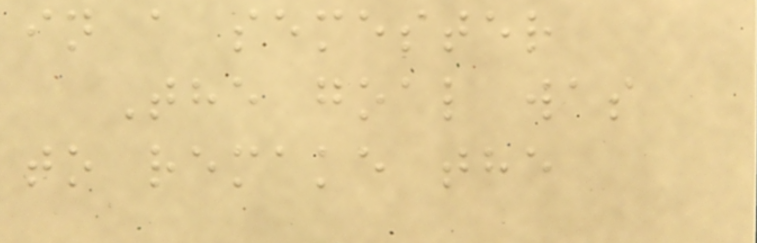in a semester
The goal was
to remake the
